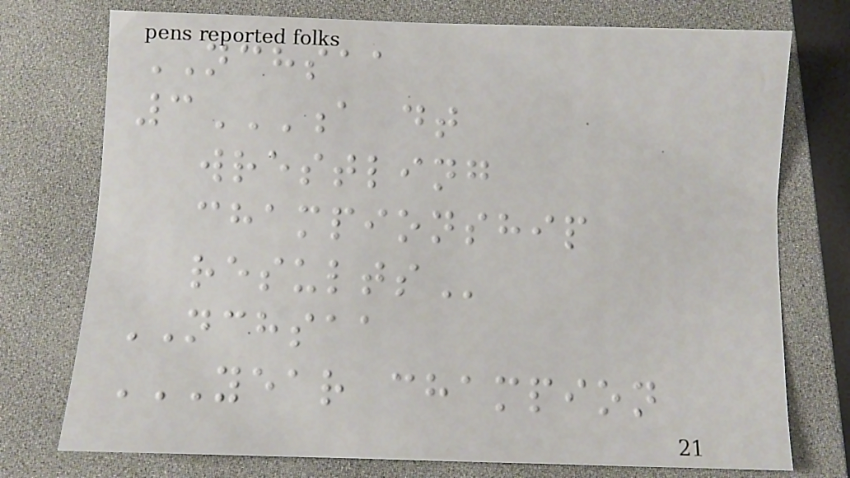NCHSAA
3A DT
WRESTLING
CHAMPIONSHIP
RESULTS
NCHSAA
YEAR CHAMPION
